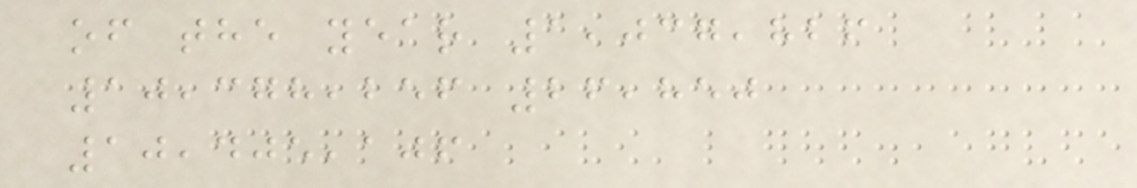of the year 1,037,826
10,378,256 26,850
10,405,106
